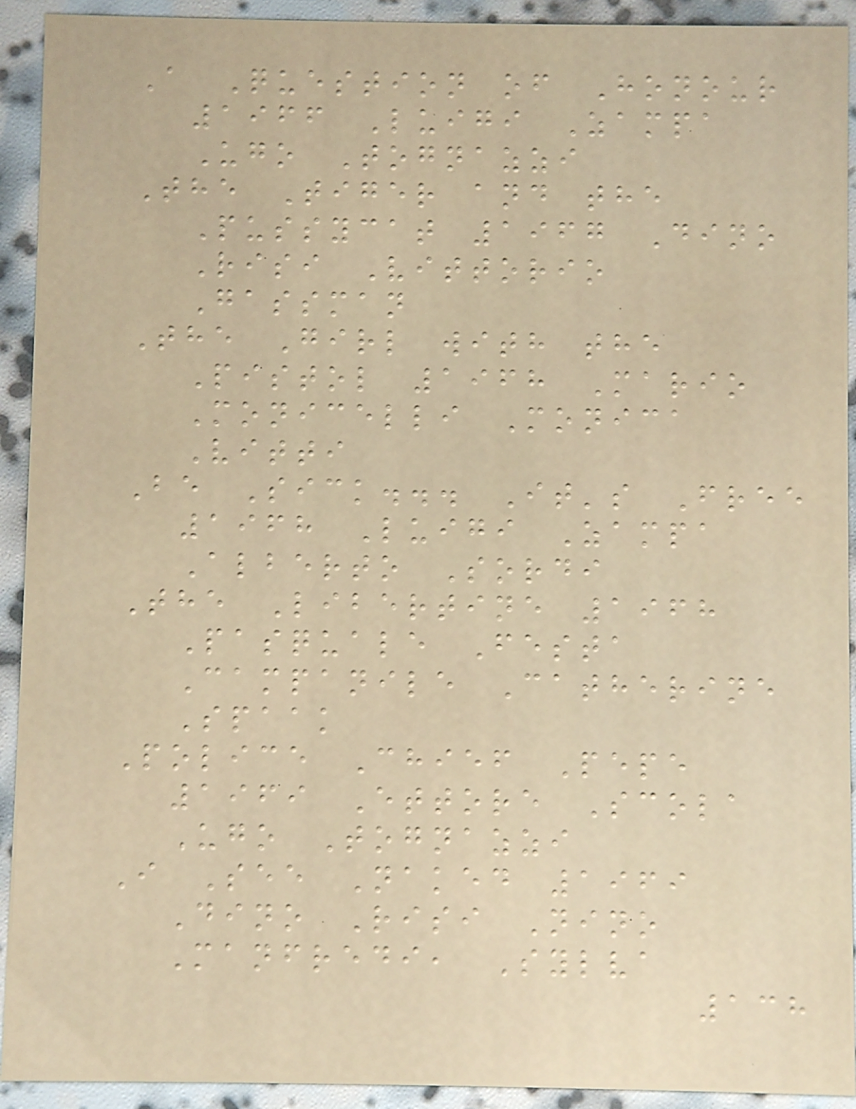A Question of Honour
1966 Luigi Zampa
Ugo Tognazzi
The Tiger and the
Pussycat 1967 Dino
Risi Vittorio
Gassman
The Girl with the
Pistol 1968 Mario
Monicelli Monica
Vitti
Be Sick... It's Free
1968 Luigi Zampa
Alberto Sordi
The Libertine 1968
Pasquale Festa
Campanile Catherine
Spaak
Police Chief Pepe
1969 Ettore Scola
Ugo Tognazzi
I See Naked 1969
Dino Risi Nino
Manfredi, Sylva
138
